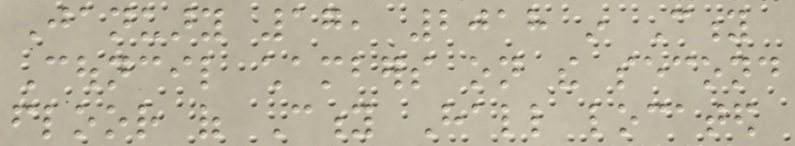January 17, 2018 in City
Council chambers on the second
floor of City Hall located
